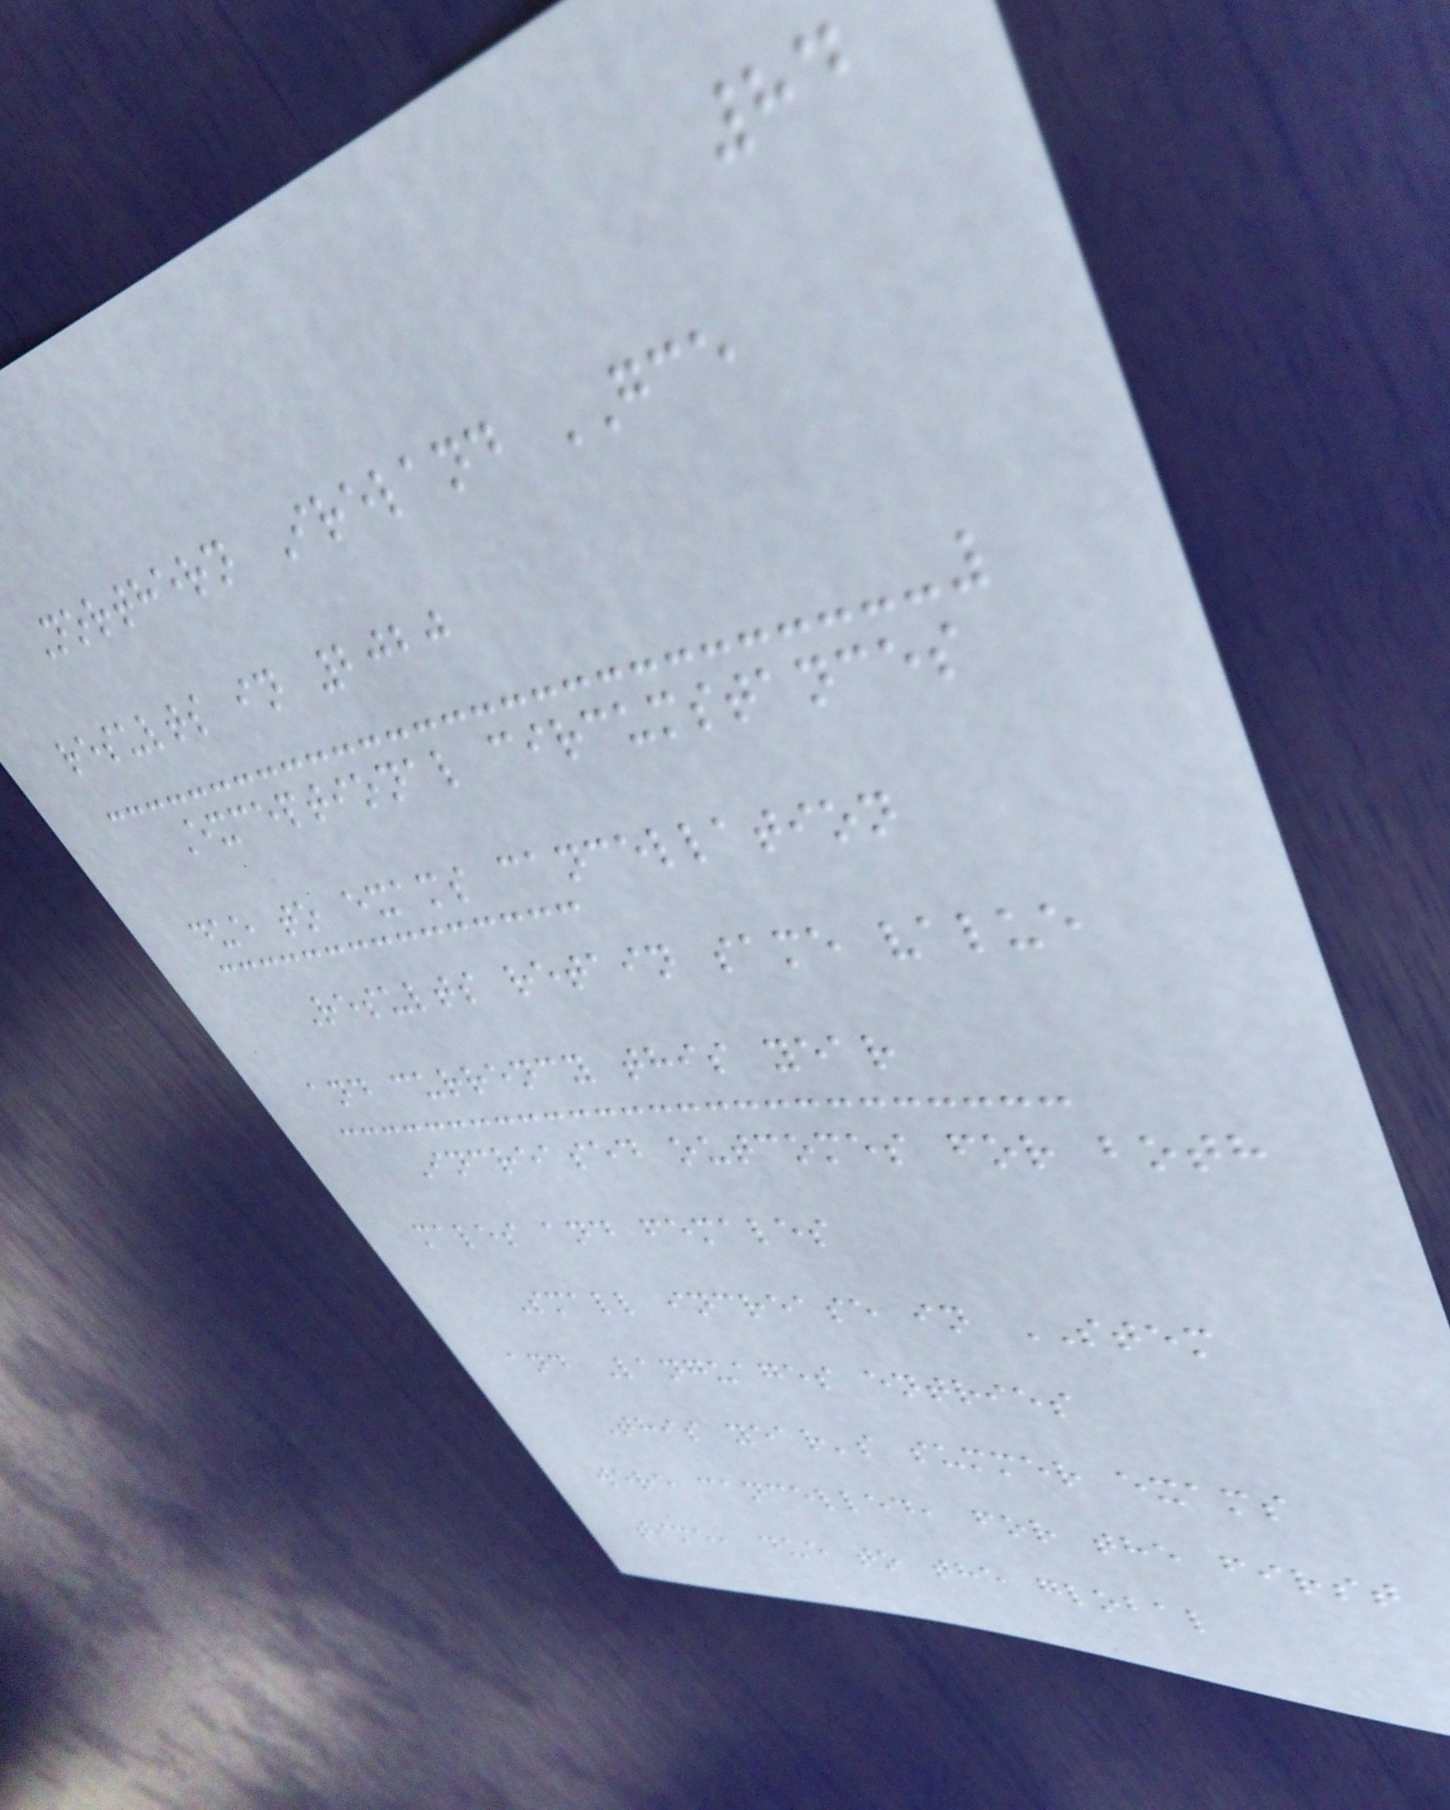84
Northern Ireland GCE
results in 2020
Exceptional circumstances
due to exams cancellation
Results retain same value
and currency this year
Increased outcomes for both
males and females
Small increase in STEM
and Languages entries
This year's summer exams
were cancelled, for the first
time, due to the global
